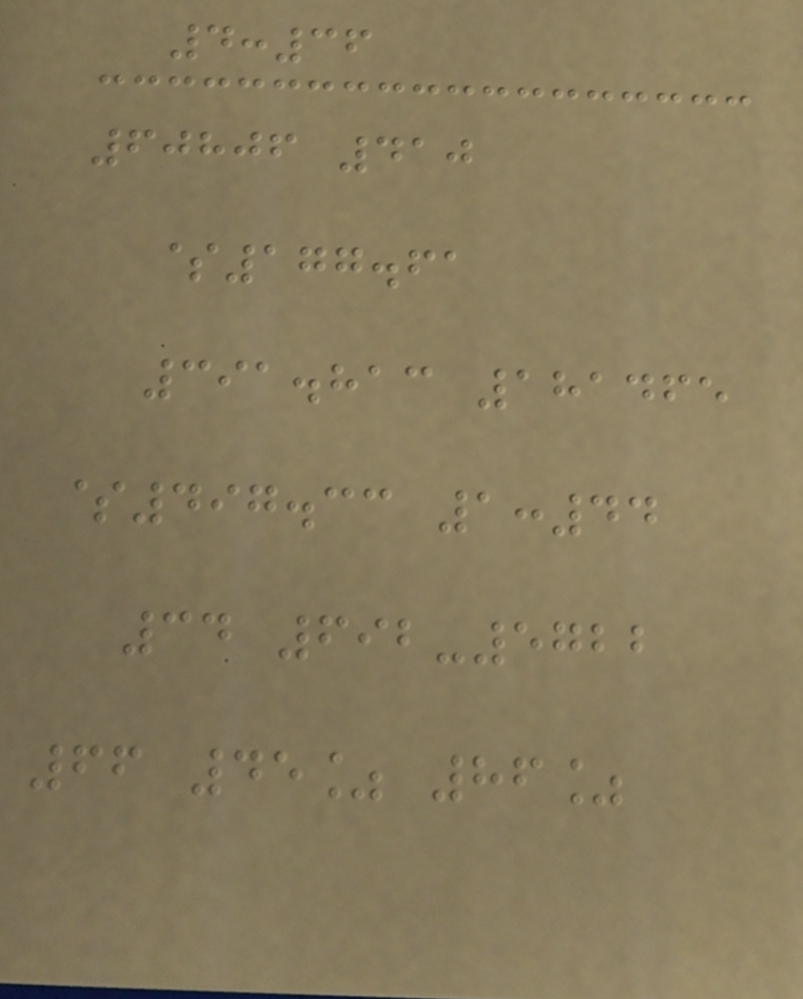4:36
60806 410
$177.61
391.813 181465
$497.33 1:44
34 692-5722
66 45% 86%
